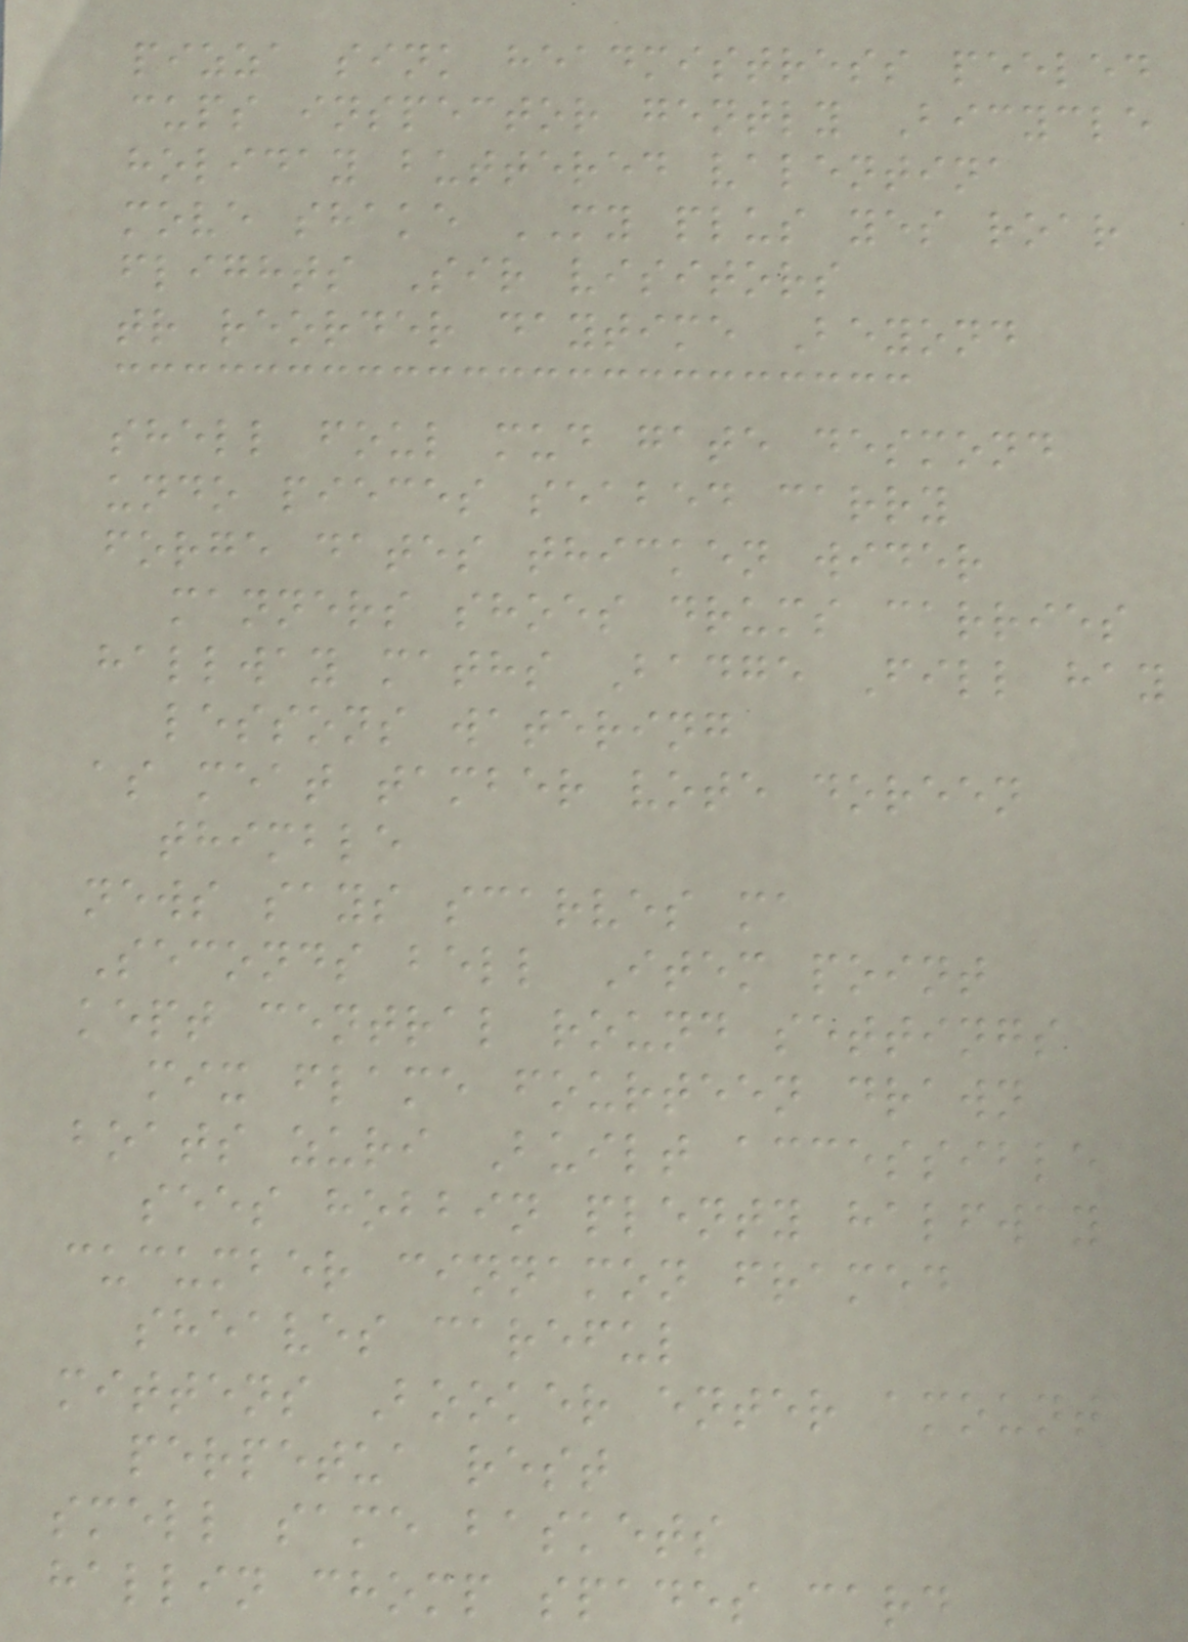pizza sink headmistress peeled
cups inspector gently Bicycle
holiday buttered valentina
move shake MY plus yes roar
flights Sir visitors
tr reorder daytime Beyond
shell foul mud gate desmond
undo pieces seabed carry
forge dates thicken wider
manners shoes drums carries
hallway maths Badge Fill hay
lessons watering
as meat tamber vote doreen
thimble
news says scarves ma
Seconds bell Item point
kept central round settings
mix flame fourteen drawn
boats zuri Built accessible
sees hobbin plenty halfway
cucumber cinnamon framed
sheaves careful
mittens Booker enter amount
perpetua rest
smell same baskets
hallin chomp spades card
